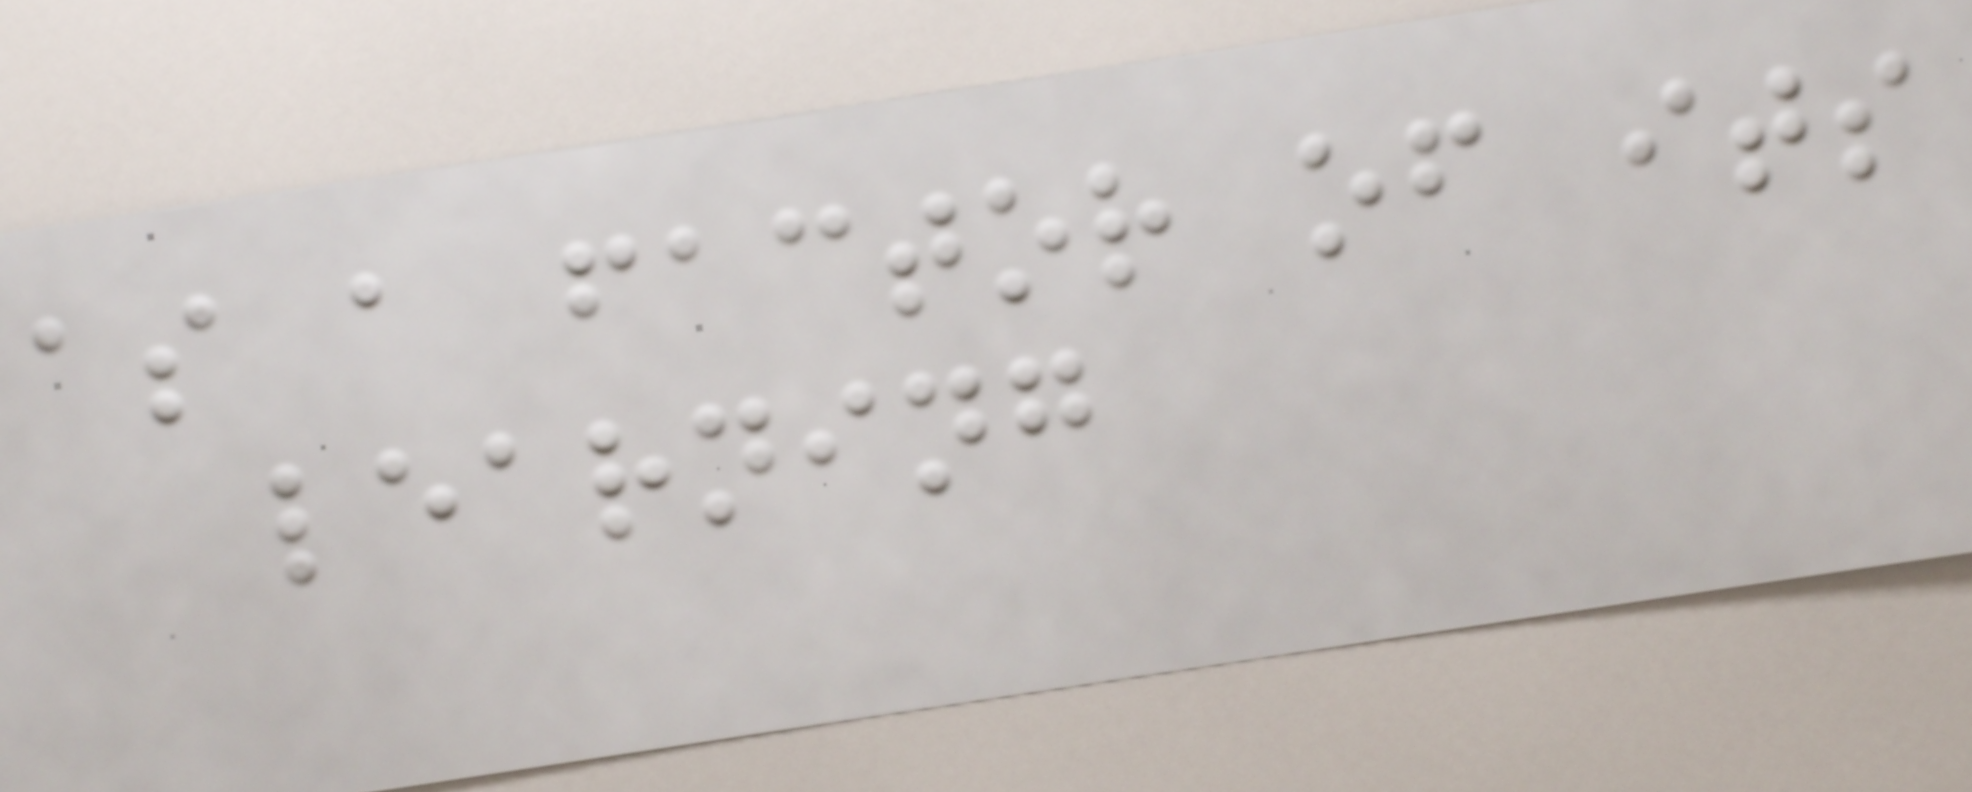as a factor of its
learning
